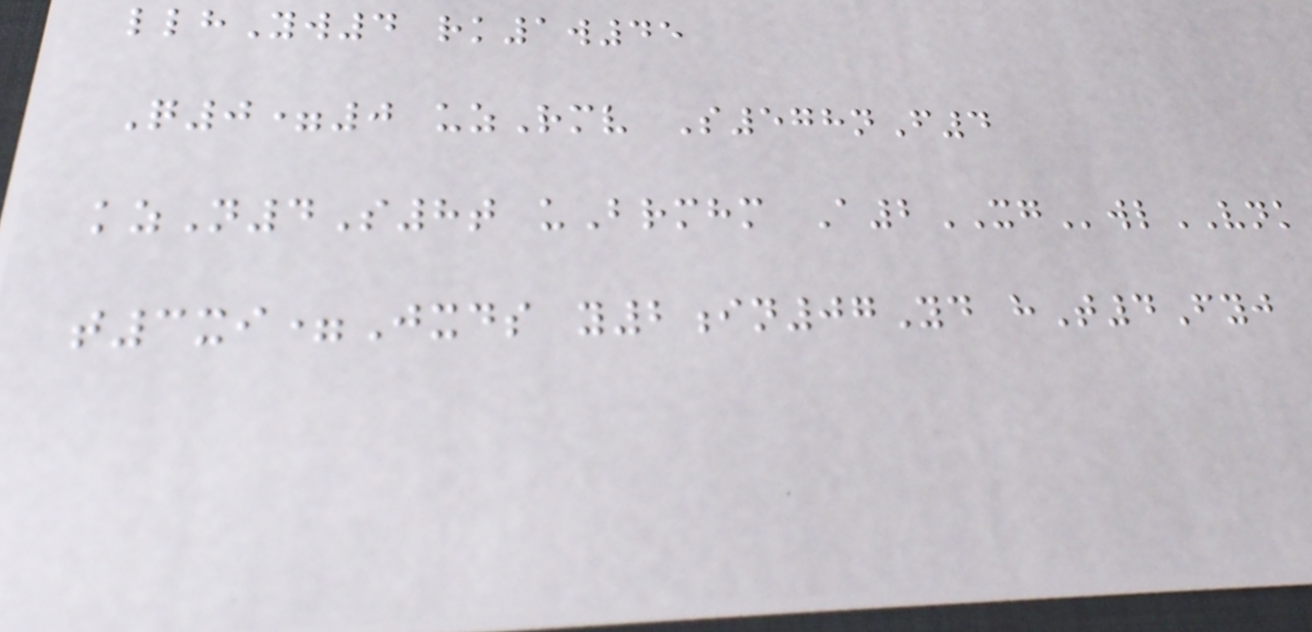llhYw4 rk1w45
Q0=0 uzRmv S578nF4
kzN4S8t uBrmhm A2XGwlVNK
t3xi=Jxds y2in07Yd hT4Fyj
